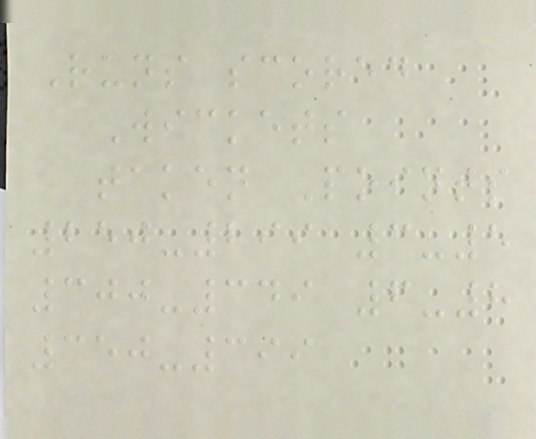Runs scored
Wickets
taken Points
250-299 3-5
300-349 6-8
350-399
